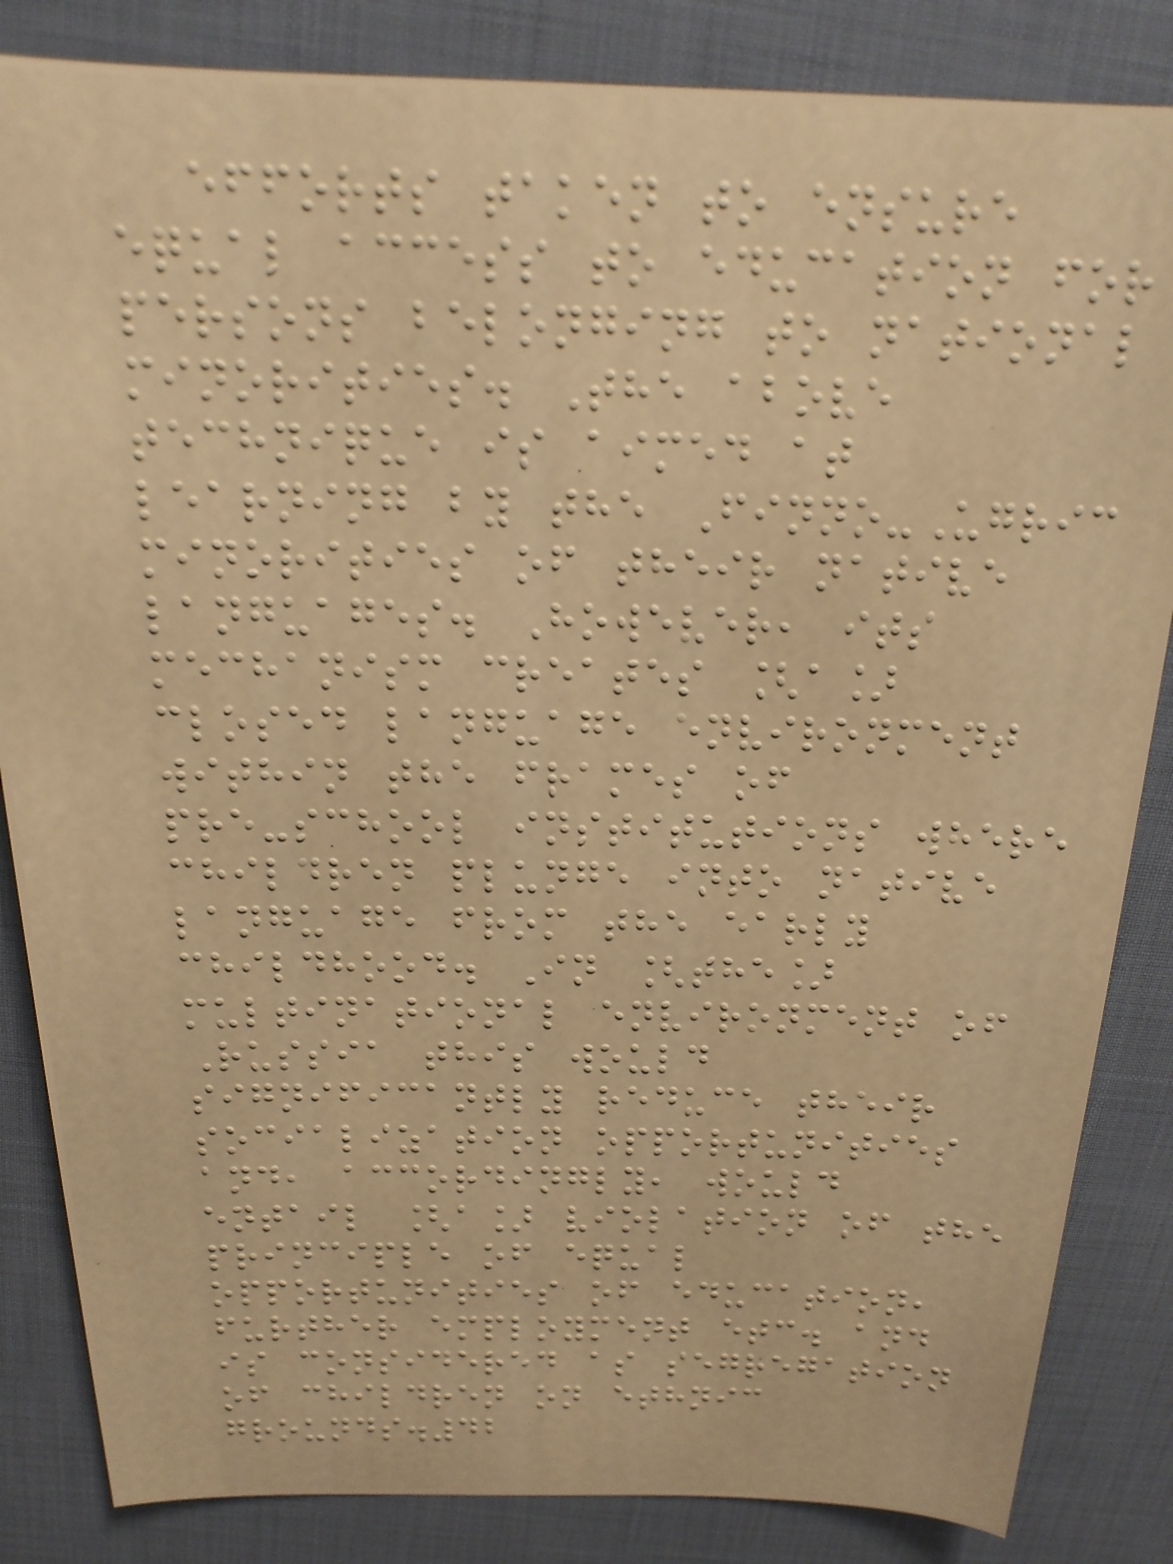efforts taken to ensure
equal access to education for
persons belonging to national
minorities. The above
technique is aimed at
learning by the Finno-Ugric
minorities of their native
languages. However, its
mechanism creates [a]
closed language environment
within the frames of
pre-school institutions where
children plunge into native
language from the early
childhood. In [the]
multinational environment of
Russia this would
significantly reduce their
socialization opportunities
and, accordingly, would
entail [a] violation of the
principle of equal
opportunities of education,
further employment etc. and
is considered as segregation
of children on ethnic
grounds.42
